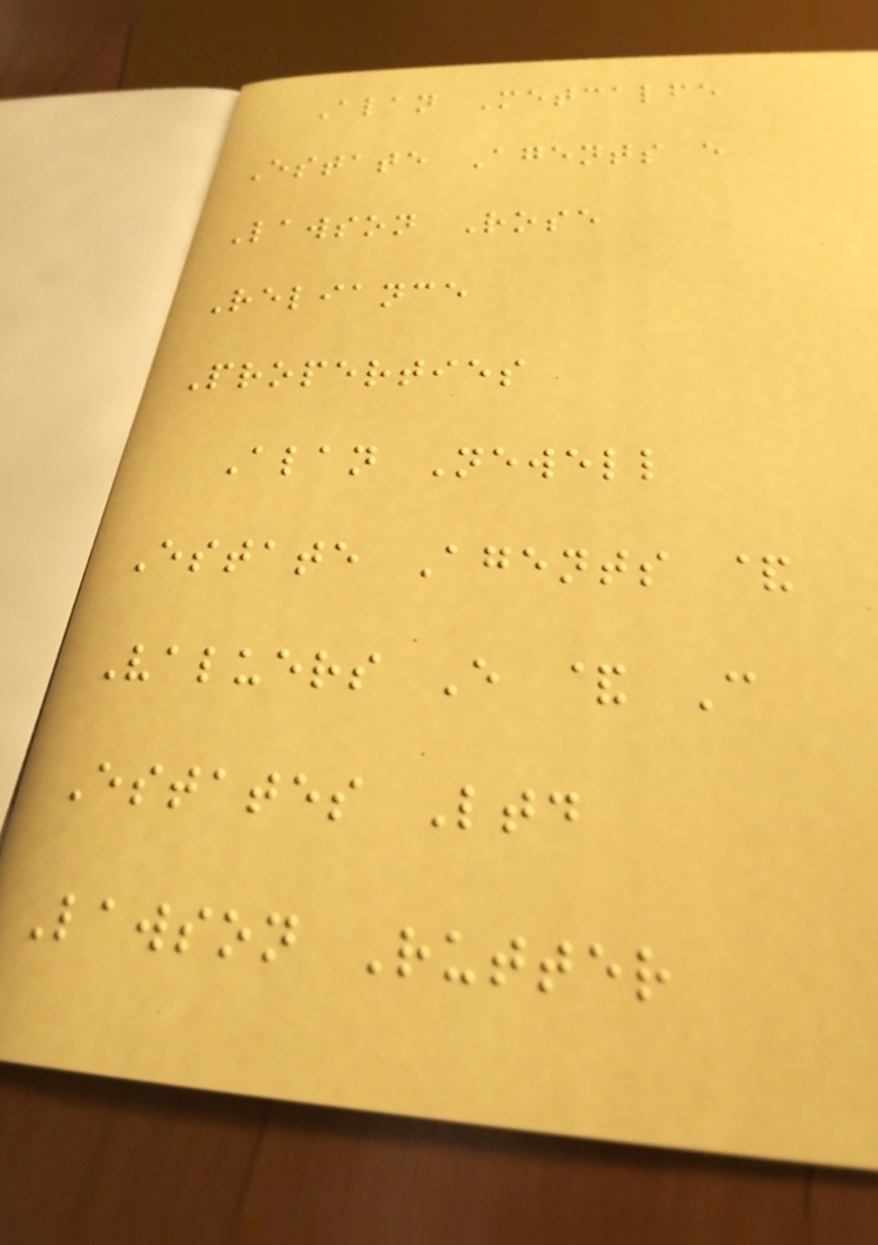Alan Metcalfe
Estate Agents e
Lawson Rose
Reliance
Properties
Alan Newell
Estate Agents &
Valuers E & C
Estates Ltd
Lawson Rutter
